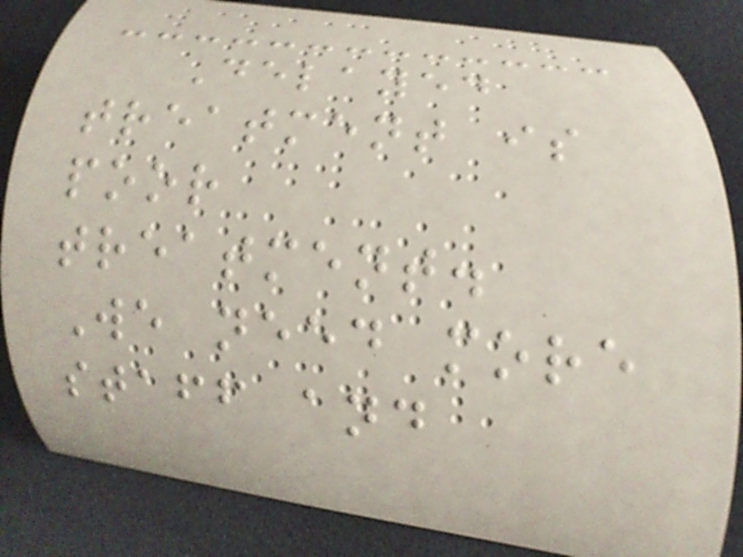Delayed
treatment is
poor
treatment.
We need more
staff and
